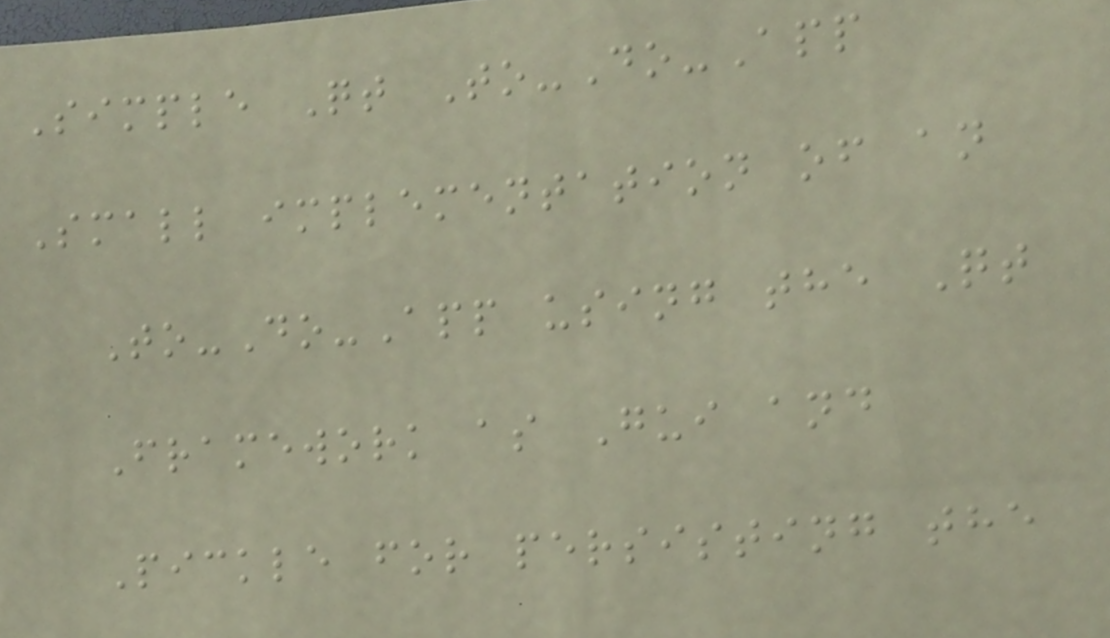Simple Qt To-Do-App
Small implementation of an
To-Do-App using the Qt
Framework as Gui and
Pickle for persisting the
